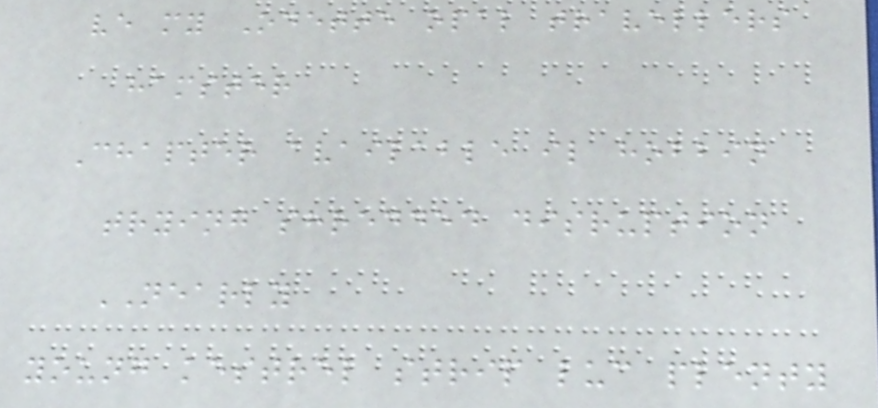ve my Odette opal travellers
hamster
Chapter available il hobbin
trying shredded disruption
NEARLY
young kestrel strip luc plenty
